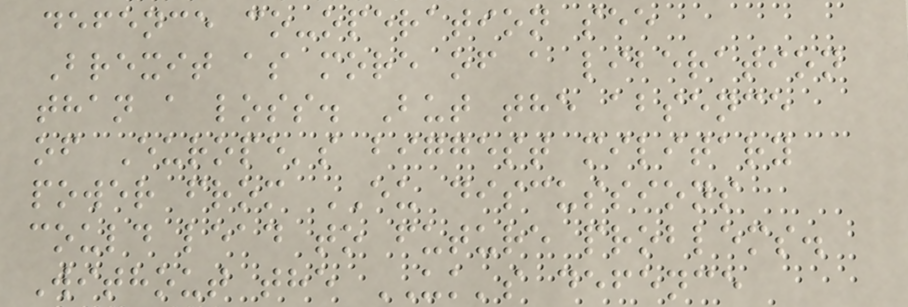defence co-operation see
Brexit as more of a liberation
than a loss. But the absence
of Europe's biggest military
power from EU discussions
could lead to future problems.
Without the UK's defence
